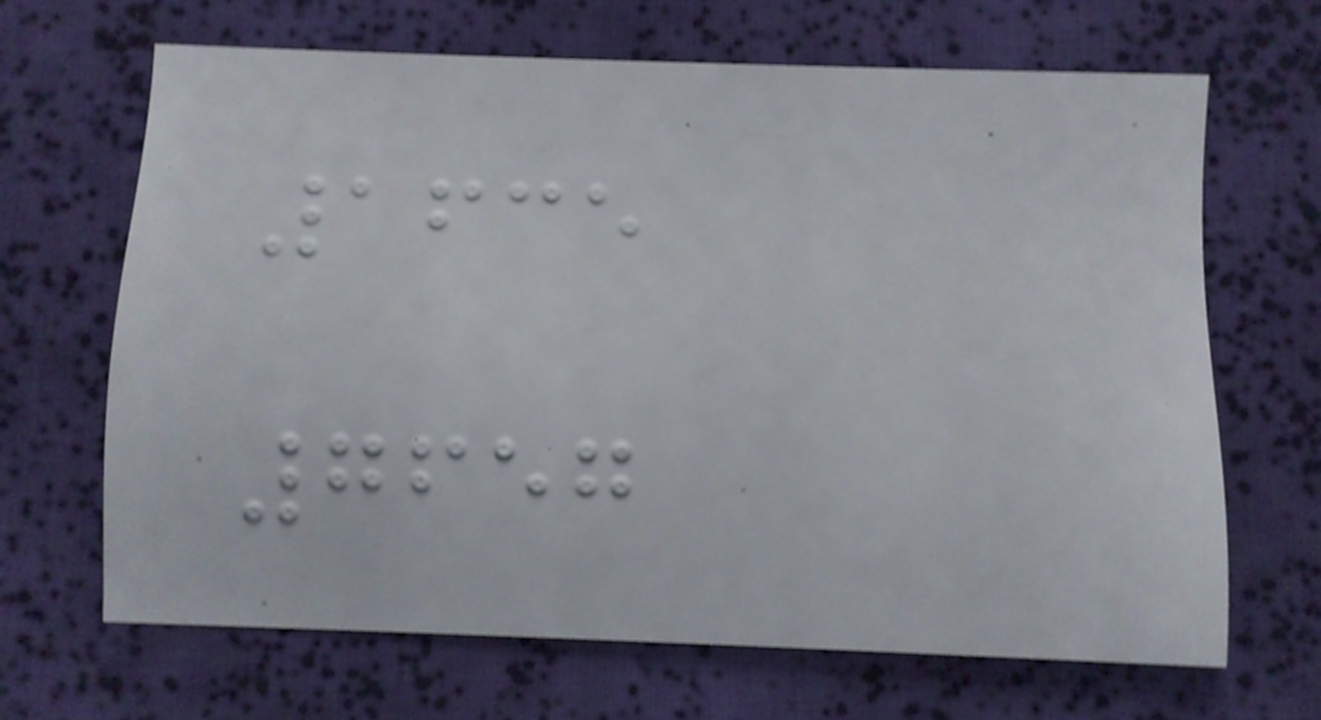1635
7657
